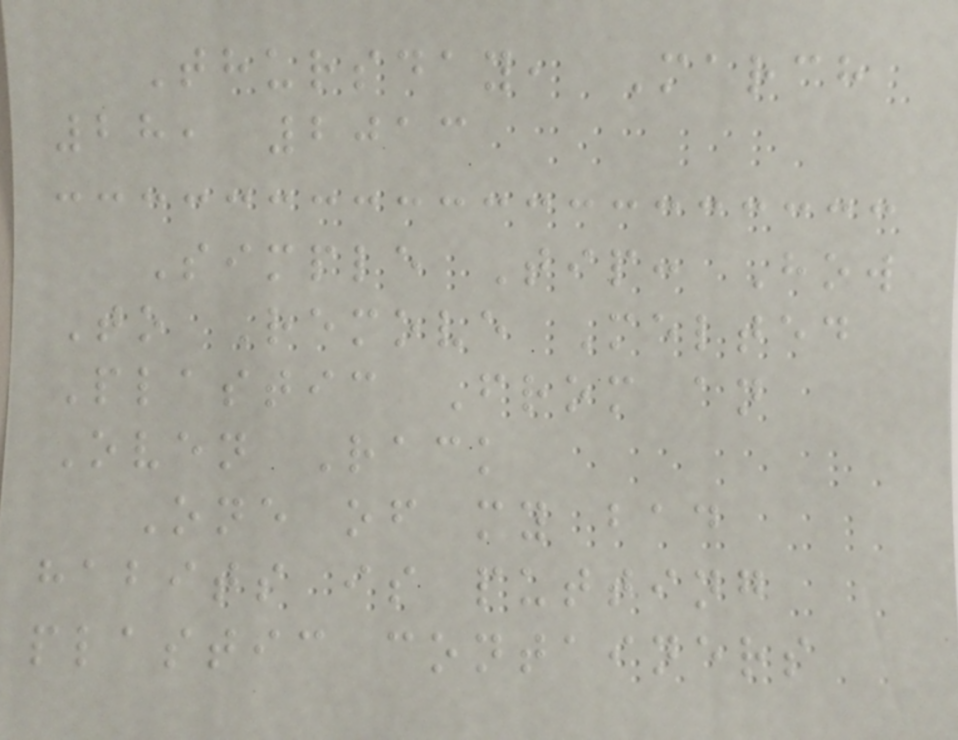Thursday, March
28, 2013
Simple Tip: How
To Remove Melted
Plastic From an
Oven Rack
One of my bad
habits is putting
plastic containers
